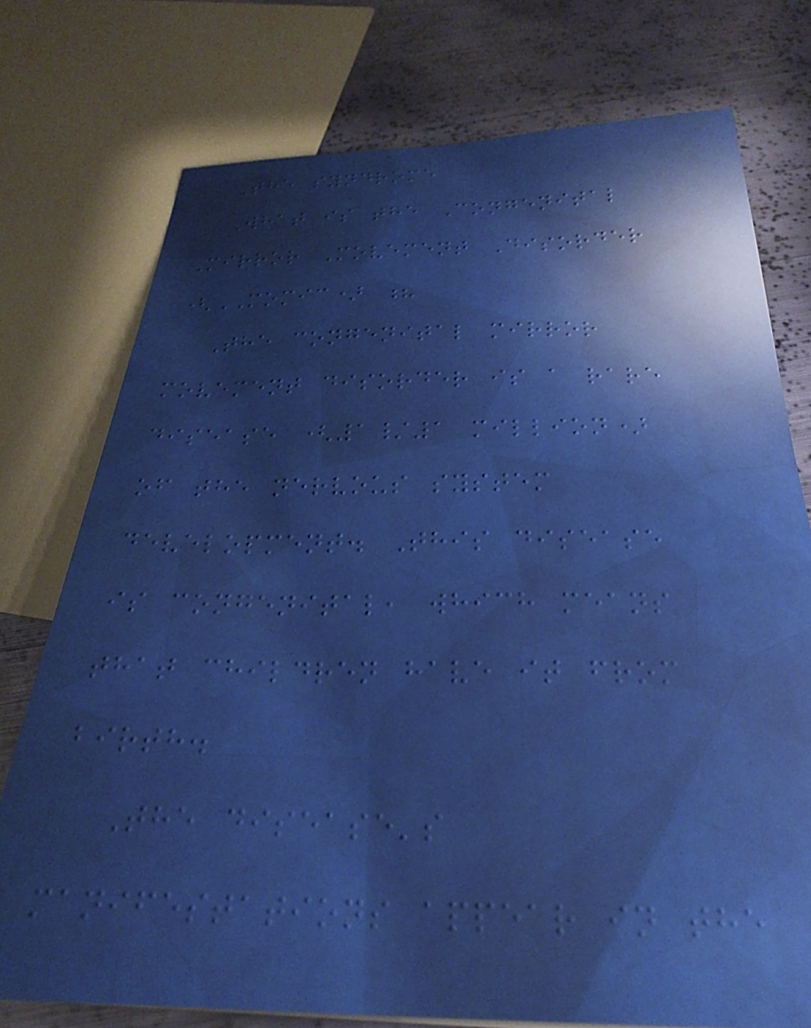The syndrome
What is the Congenital
Mirror Movement Disorder
(MOMIC) ?
The congenital mirror
movement disorder is a rare
disease (1/1 million)
of the nervous system
development. This disease
is congenital, which means
that children have it from
birth.
The disease's
manifestations appear in the
